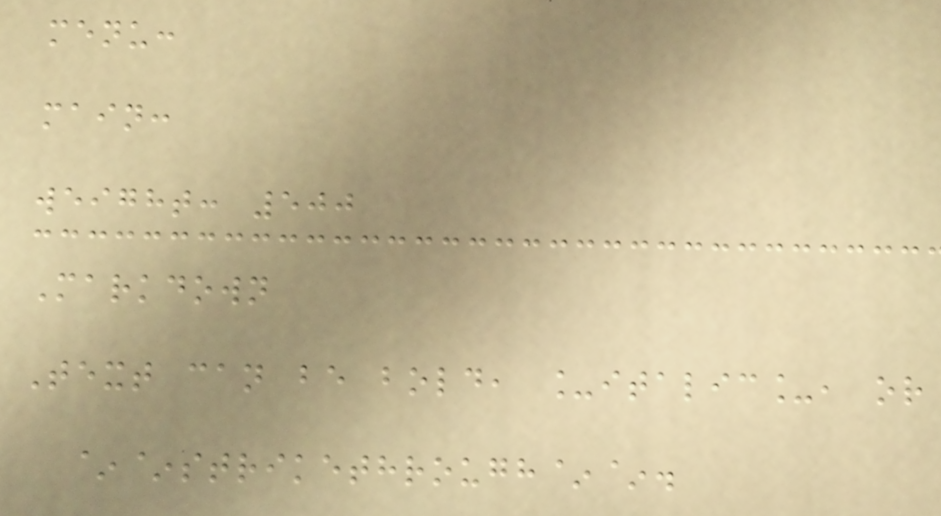menu:
main:
weight: 500
Markdown
Text can be bold, _italic_, or
~~strikethrough~~.
